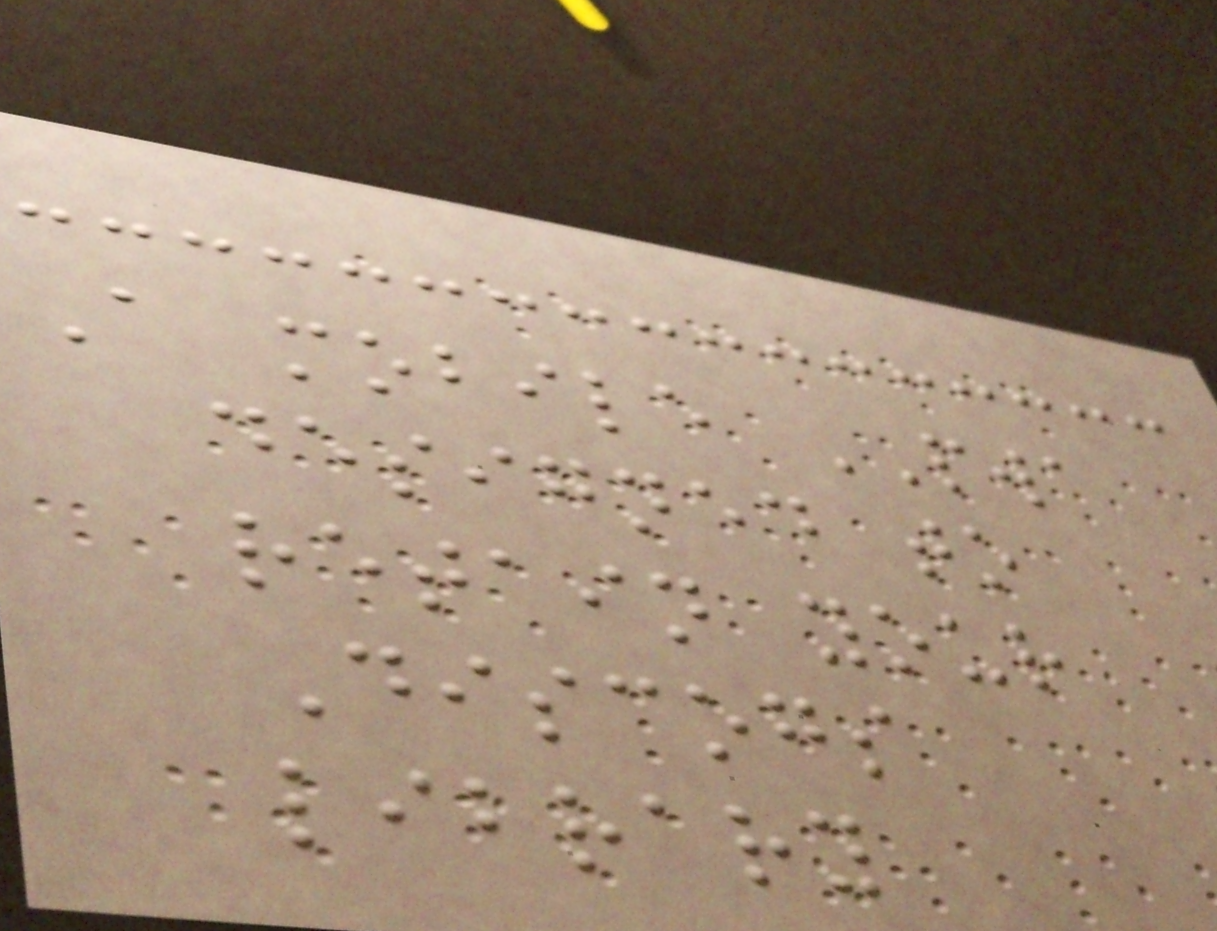A mobile PWA
designed to
retain your
Discogs
library
